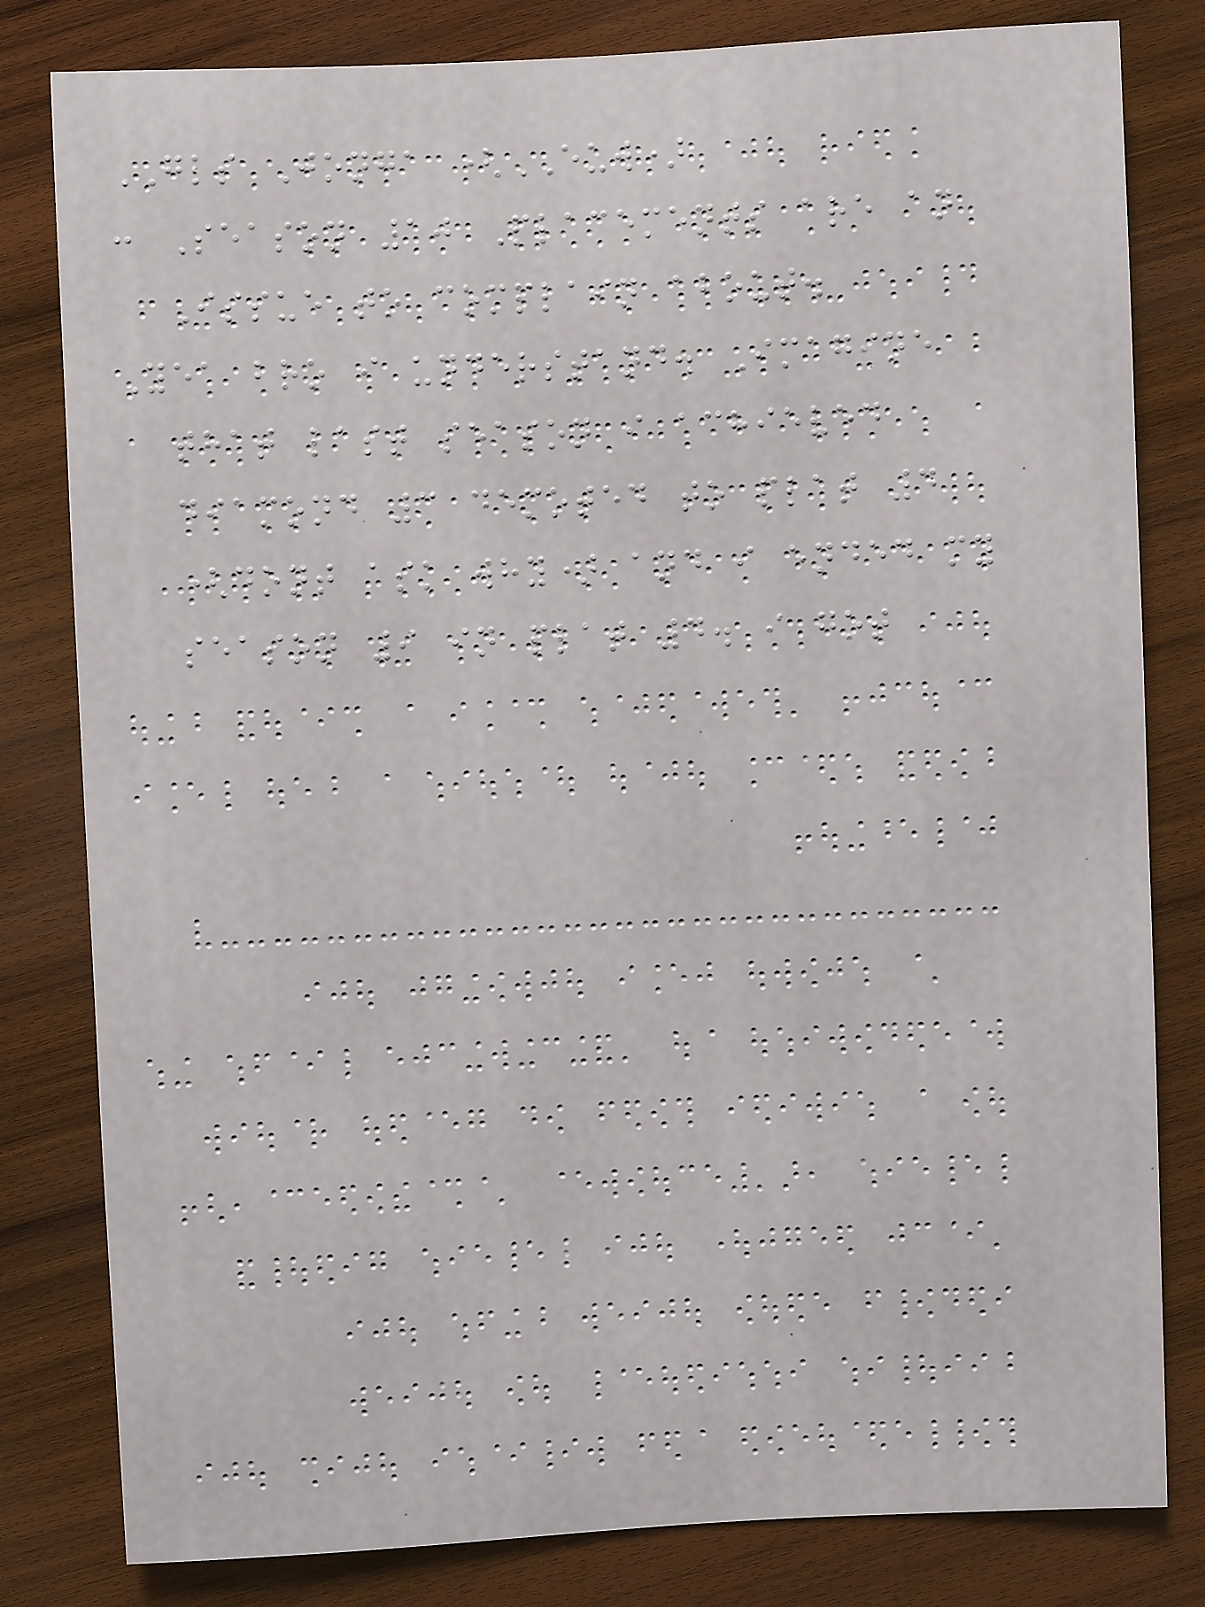GLS Jonga (EUW)
: Season 10 Placements are an
Issue to complain about.
Yea bro i understand. Imagine
that last season i achieved
diamond 3 demoted to plat 4
(dont ask why) and i ended my
season 9 in plat 4. i got
